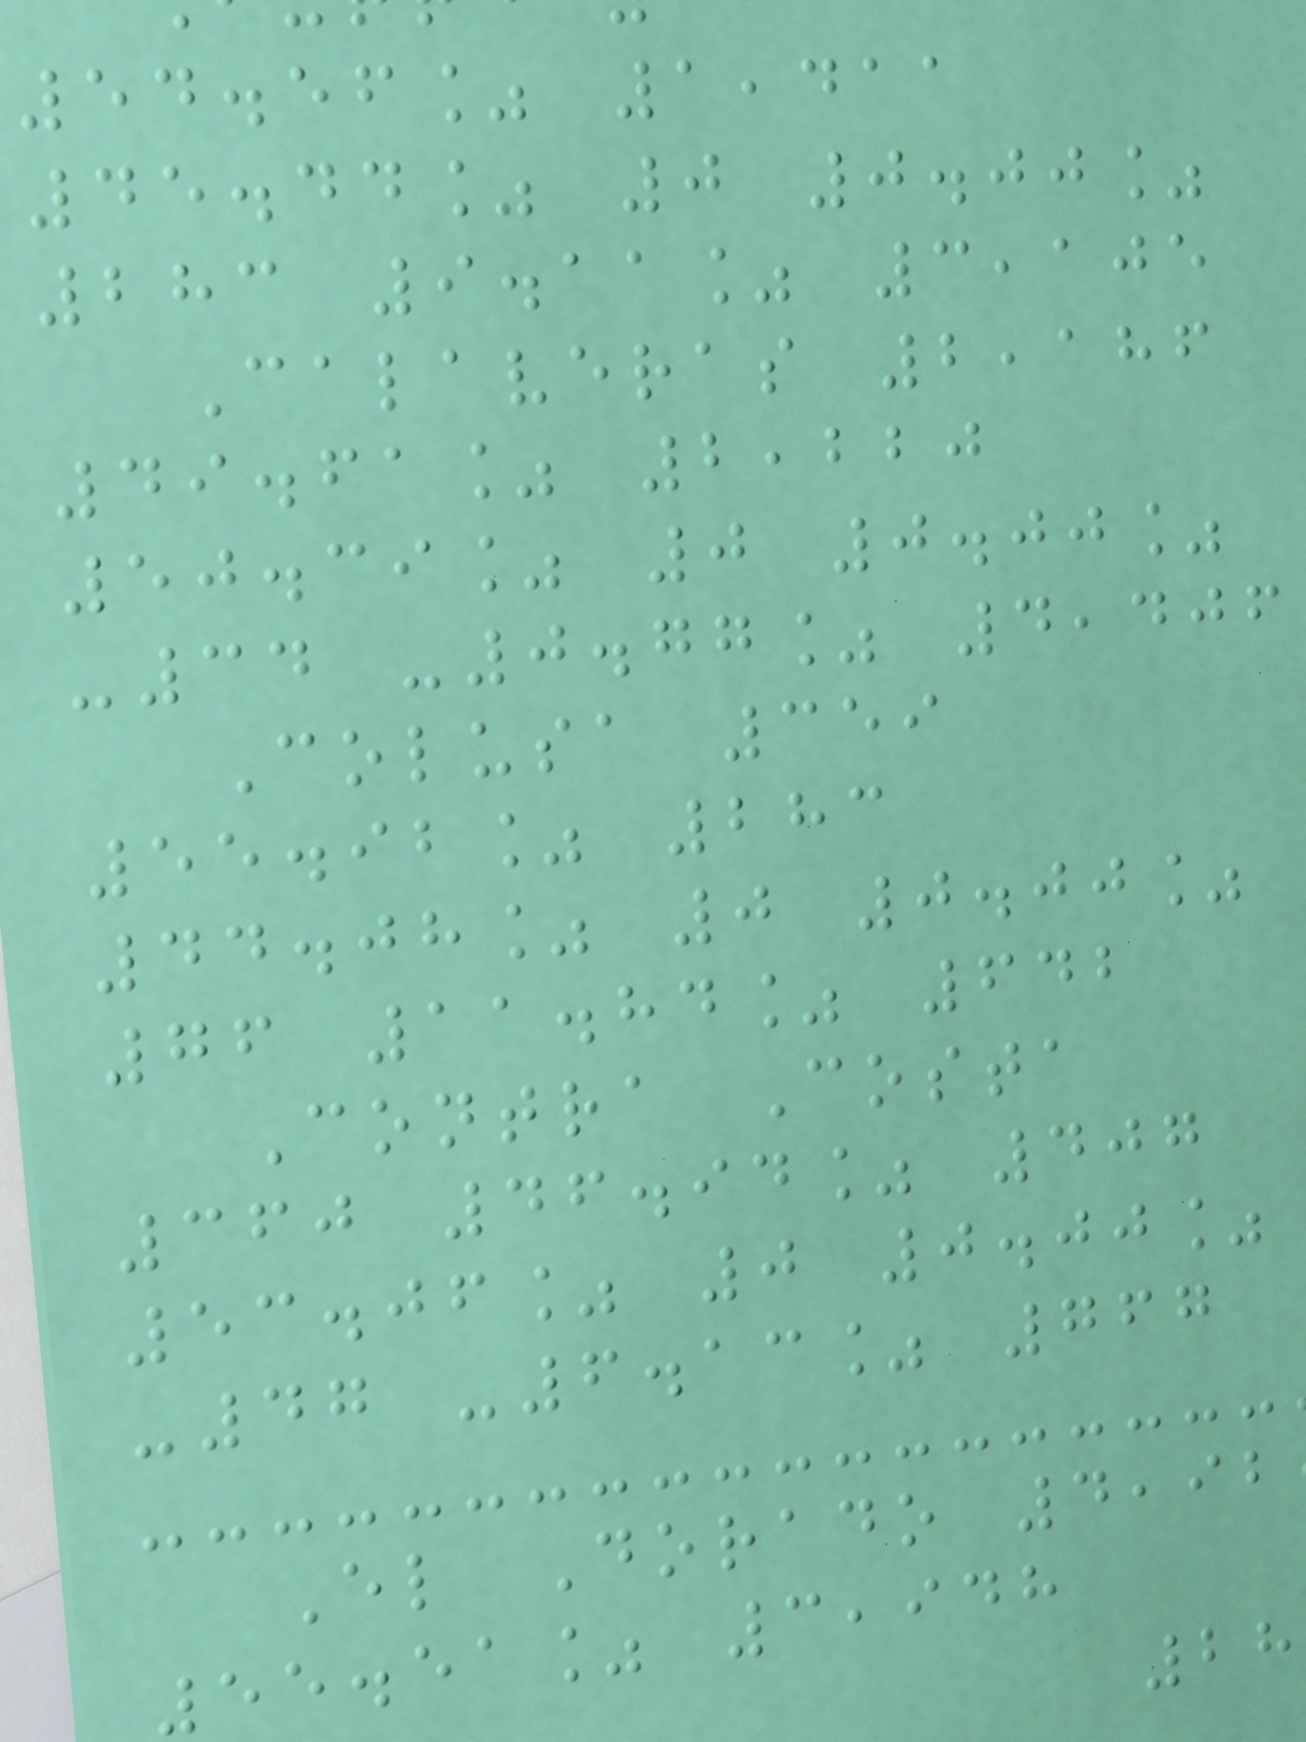54.56% 1,411
45.44% 0 0.00%
283 9.11% 3,105
Calaveras 2,186
49.61% 2,220
50.39% 0 0.00%
-34 -0.77% 4,406
Colusa 359
55.92% 283
44.08% 0 0.00%
76 11.84% 642
Contra Costa
360 46.94% 407
53.06% 0 0.00%
-47 -6.13% 767
El Dorado 4,92
55.51% 3,948
